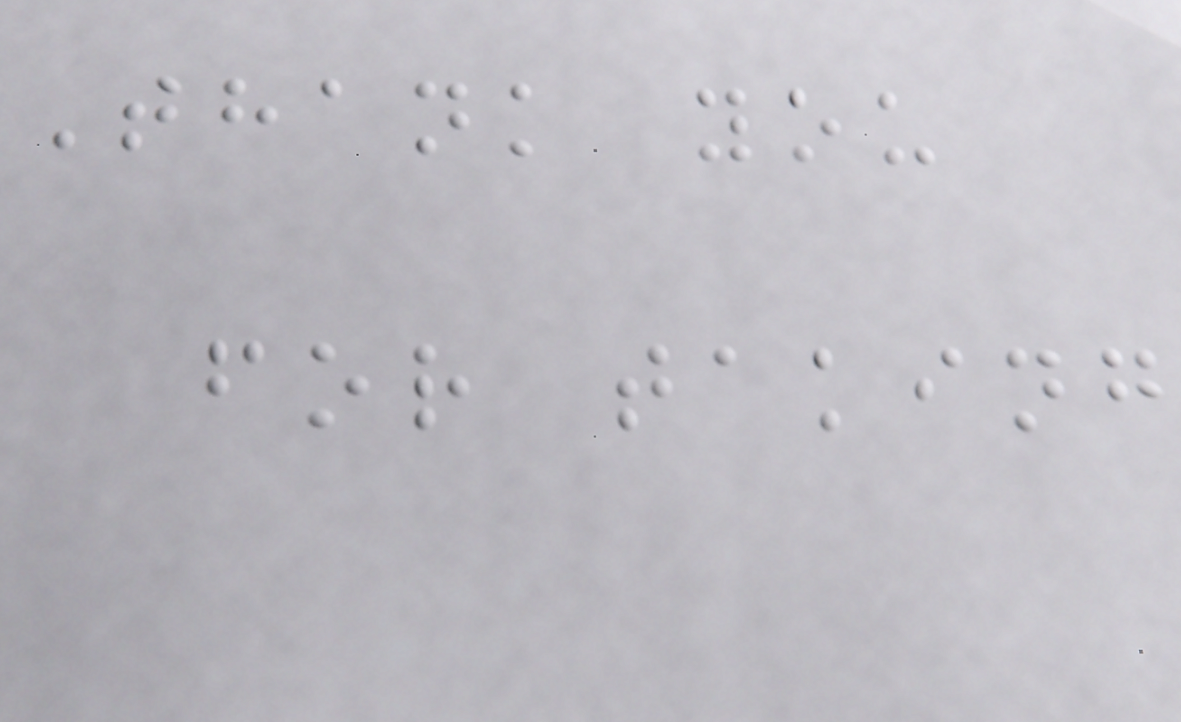Thank you
for taking
